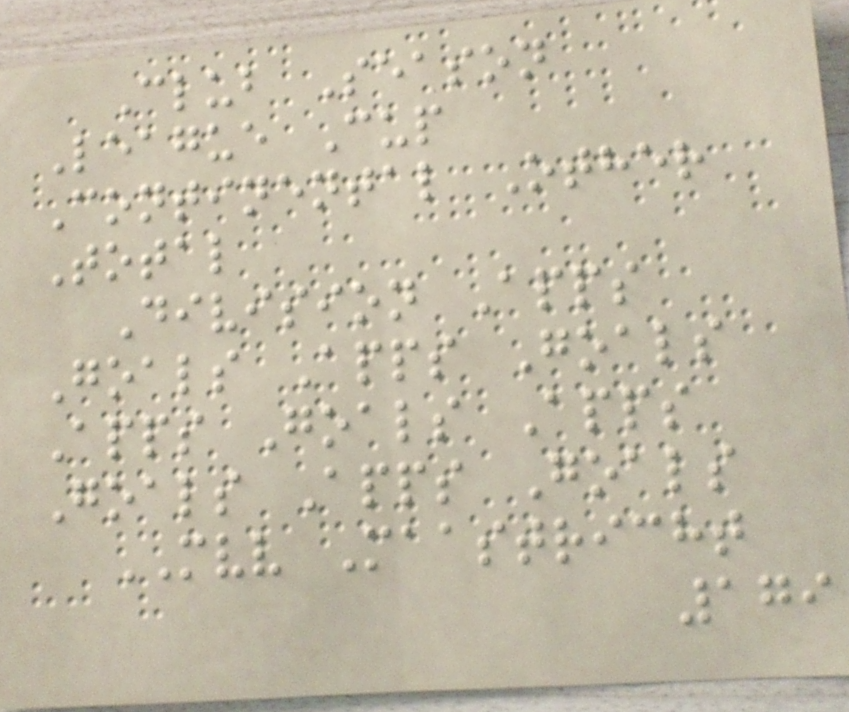Club Season
League Cup
Continental Other
Total
Division Apps
Goals Apps Goals
Apps Goals Apps
Goals Apps Goals
MVV Maastricht
179
